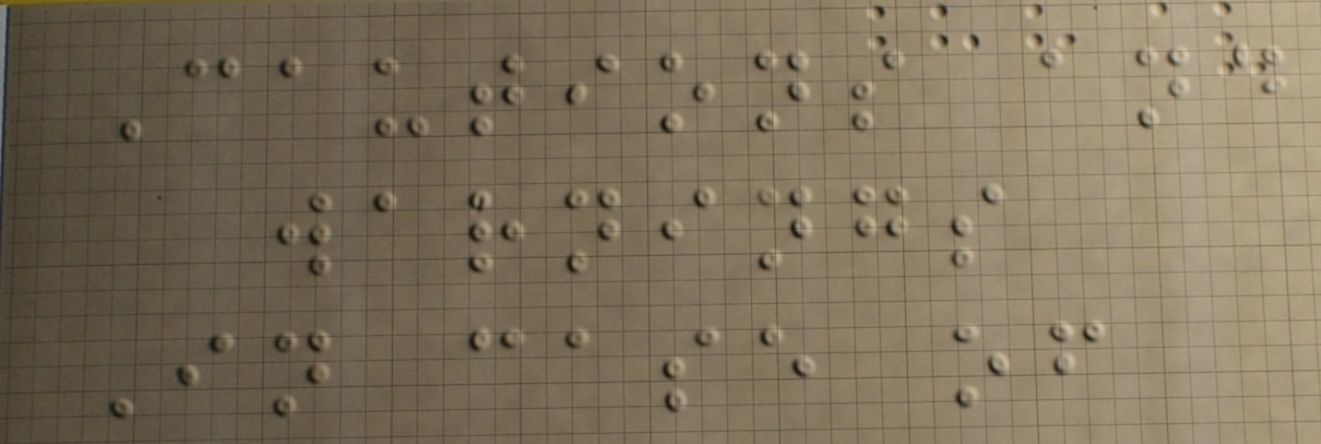Cautions and
warnings
In case of
